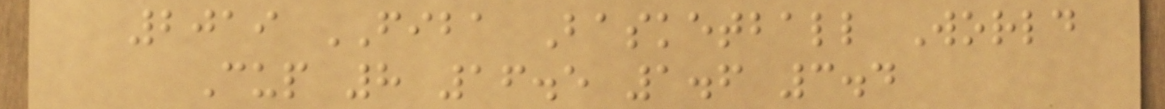2019 FIBA Basketball World
Cup 8 16.5 1.6 3.4
